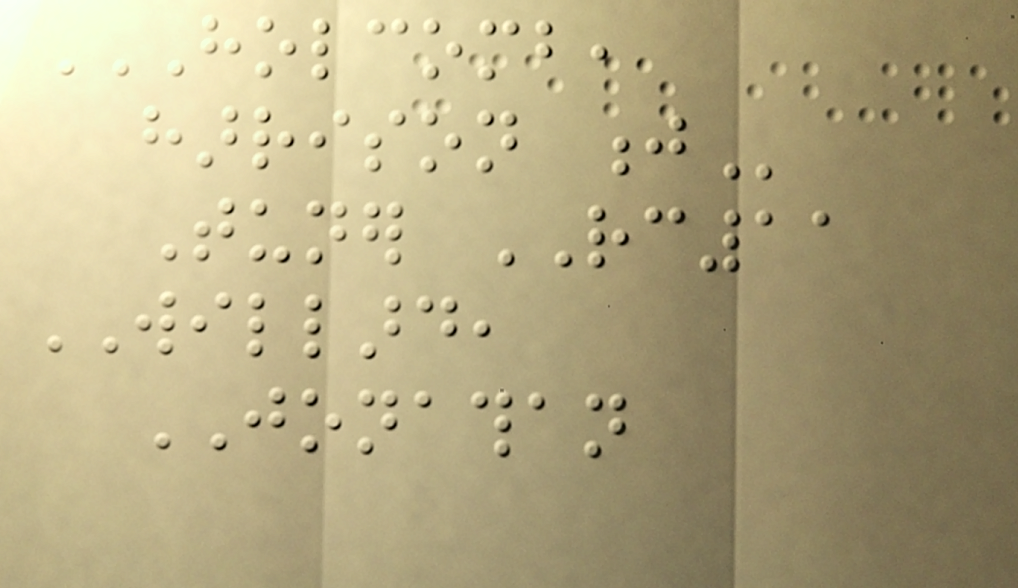HOLCOMB,
HARRISON J
Tuner RC11
WILLARD,
JONATHAN
